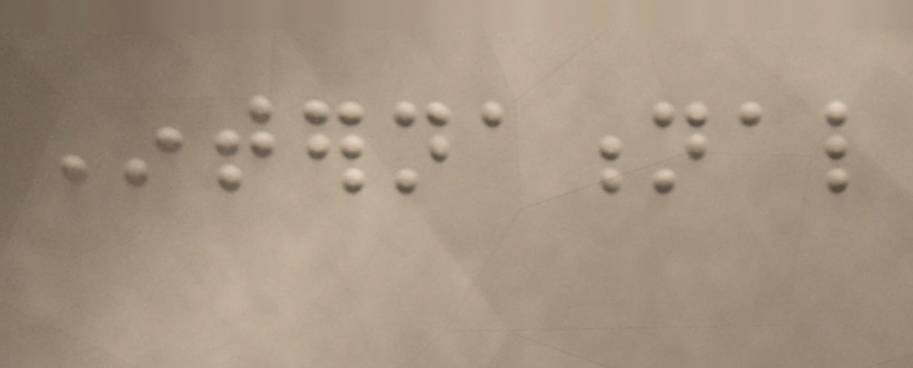International
